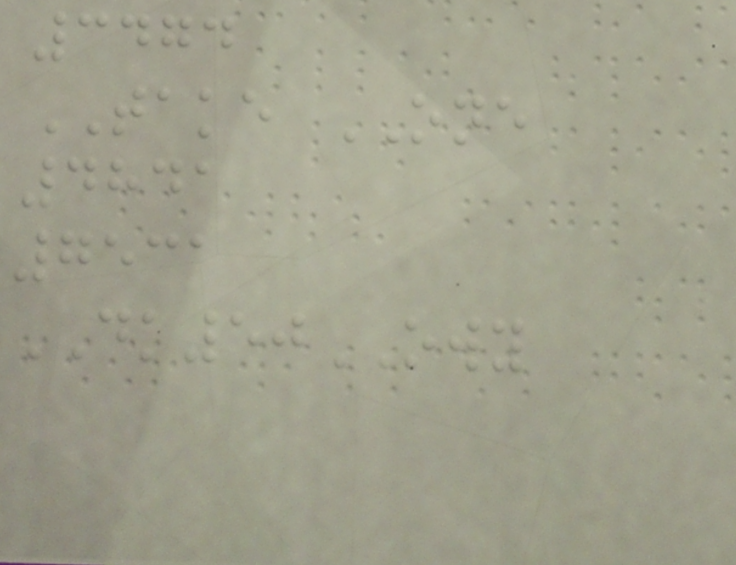3474
TAKE ONE
4841
7531
DK50OWY
